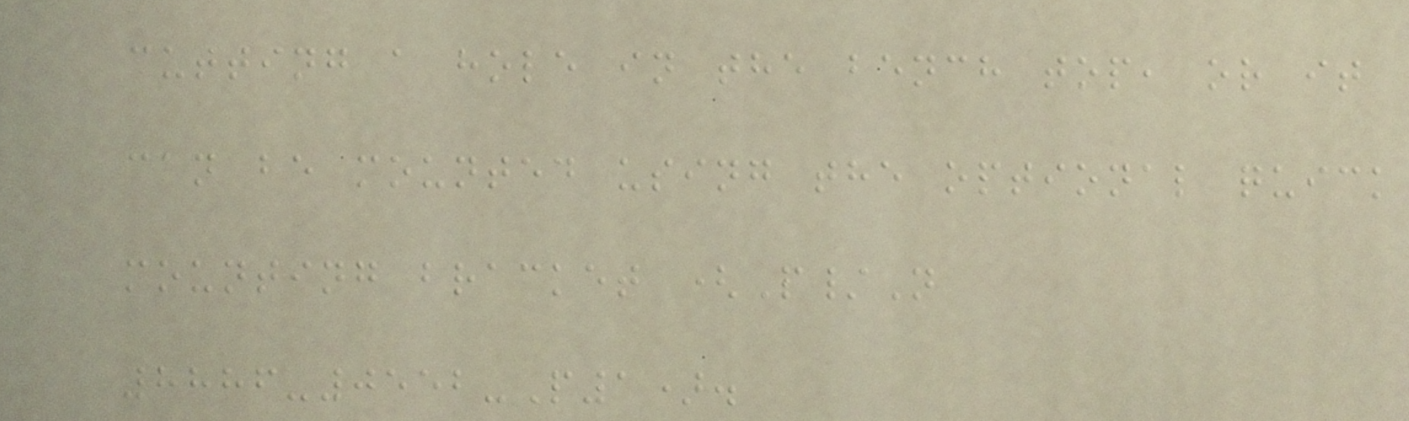cutting a hole in the bench top, or it
can be mounted using the optional quick
mounting bracket (P/N
8886-0552-P1).
